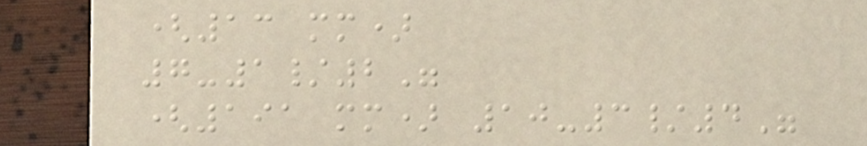(13 mm)
7-1/2"
(191 mm) 10-3/4"
